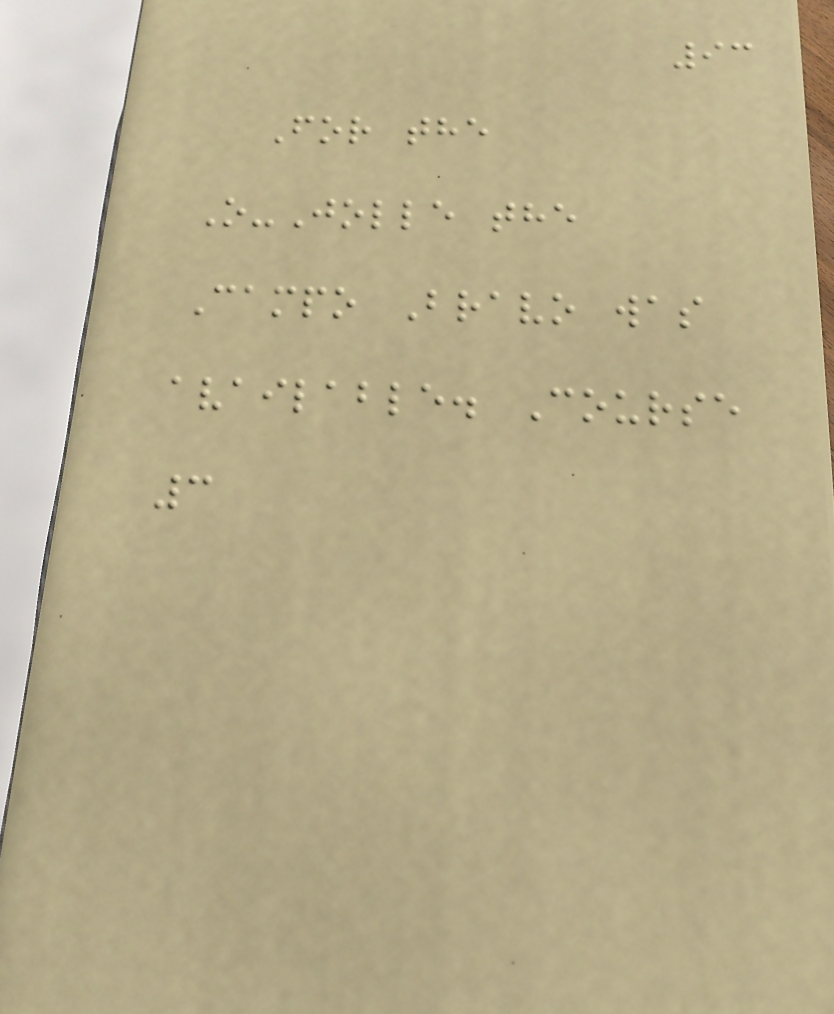93
For the
O-Jolle the
Campo Bravo was
available. Course
3
